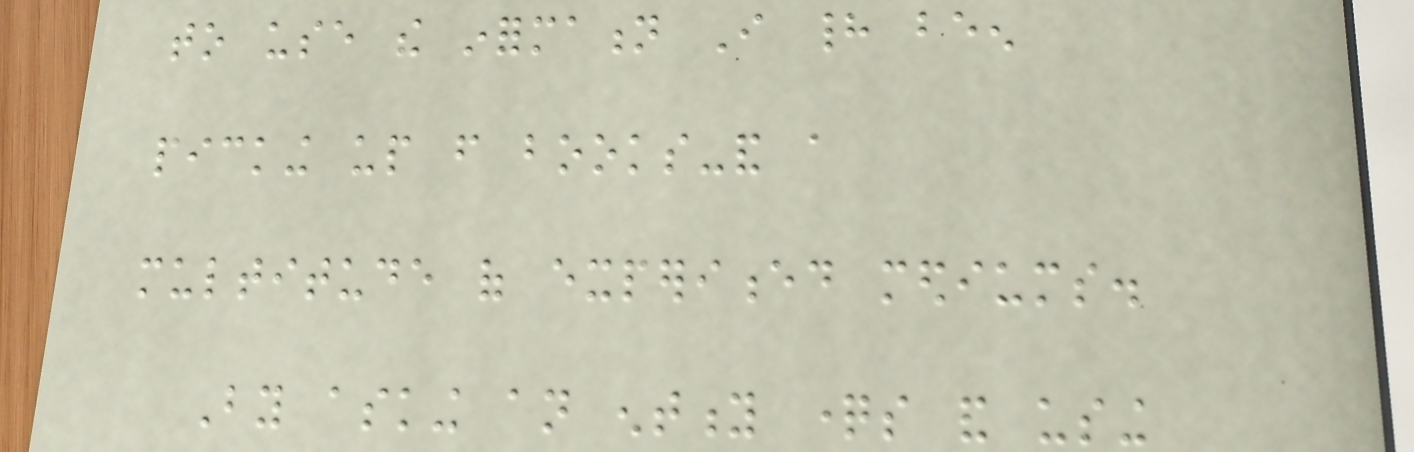to use the information I had been
picking up from books-and a
multitude of experienced mediums.
By asking an entity questions and using
